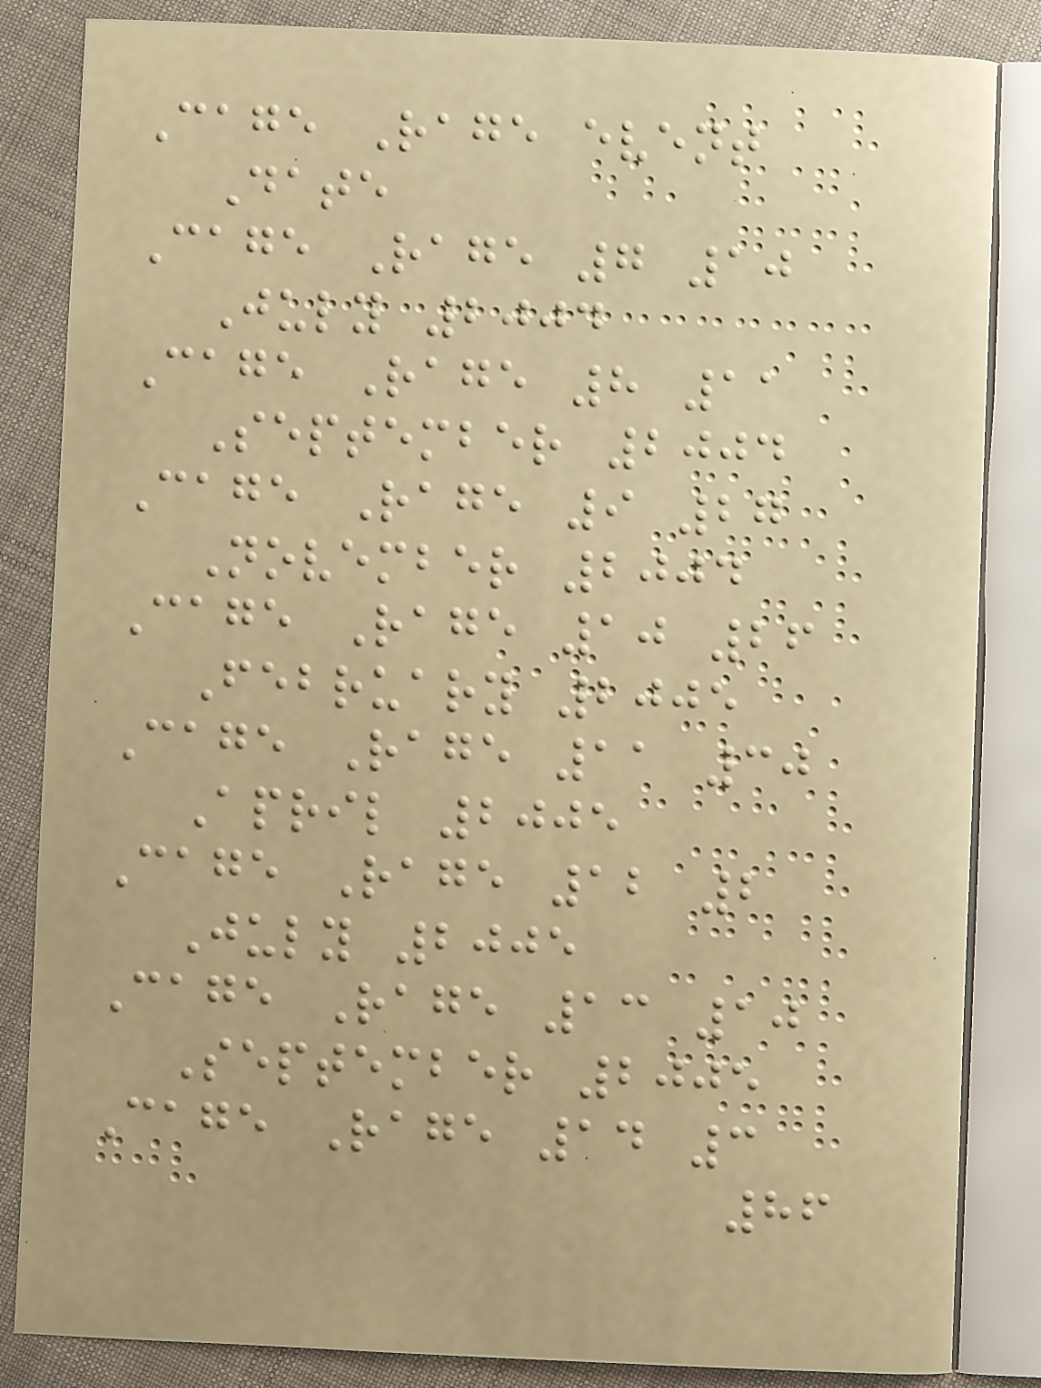Cage Rage event
Date
Cage Rage 7 10
July 2004
Cage Rage 8 11
September 2004
Cage Rage 9 27
November 2004
Cage Rage 10 26
February 2005
Cage Rage 11 30
April 2005
Cage Rage 12 2
July 2005
Cage Rage 13 10
September 2005
Cage Rage 14 3
86
